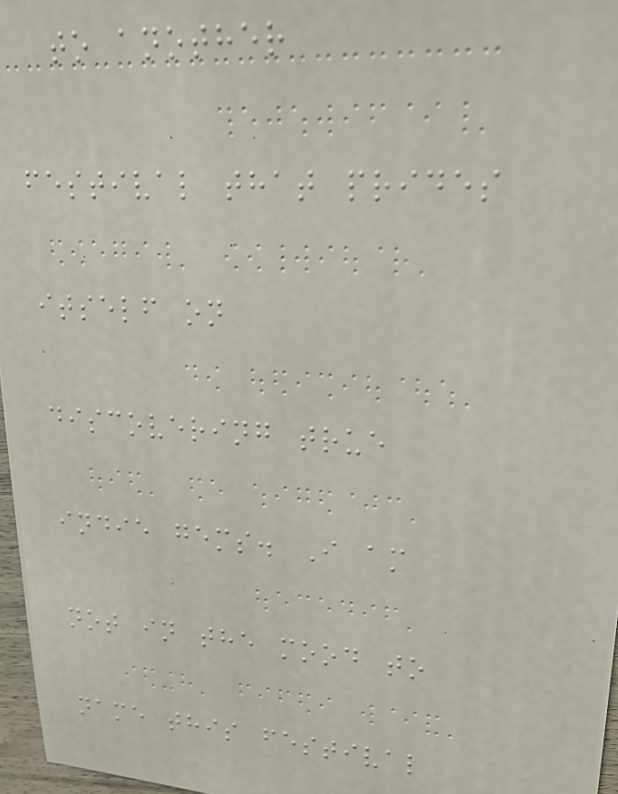to another
festival that prides
itself on
discovering true
indie gems. I am
not in the mood to
name this festival
